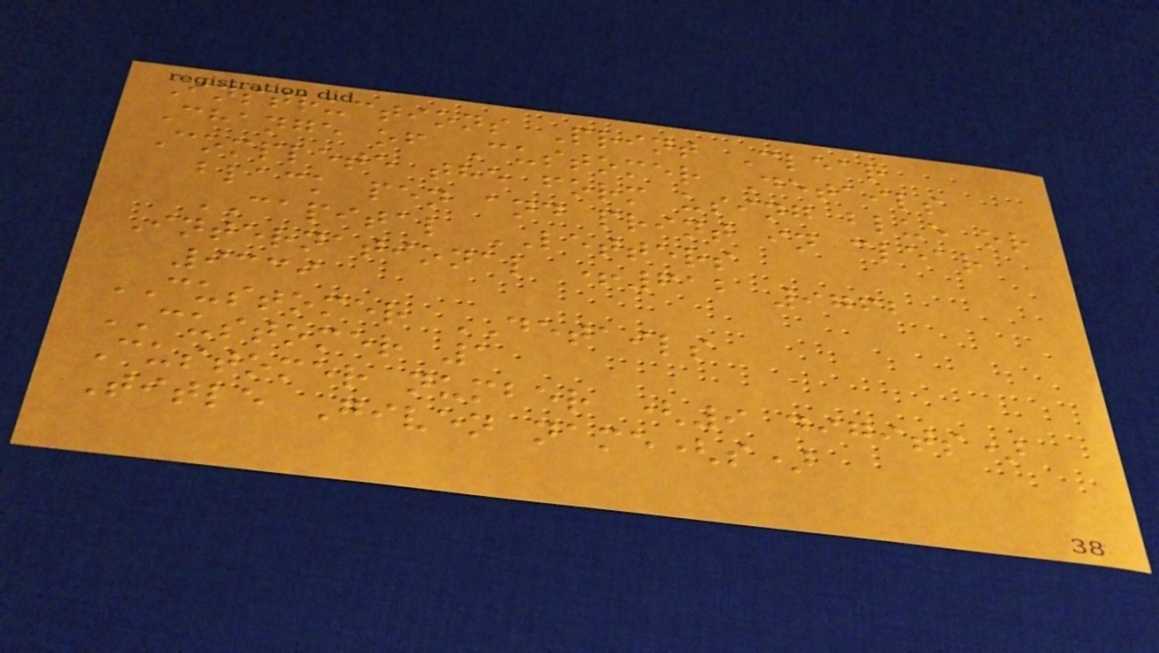Instructions Print Clear
Change of Customer Details
Complete the form using blue or
black pen and print in clear
CAPITAL LETTERS
International +612 9762
9339
CUSTOMER DETAILS
CUSTOMER 1
Customer number (9 digits)
Title Given name(s)
